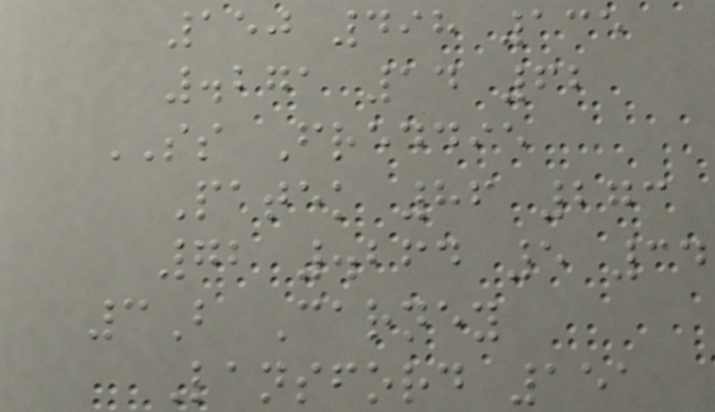150 498 135
.271 14 62
SS Freddie
Patek 86 273
72 .264 5 34
3B Carney
Lansford 151
